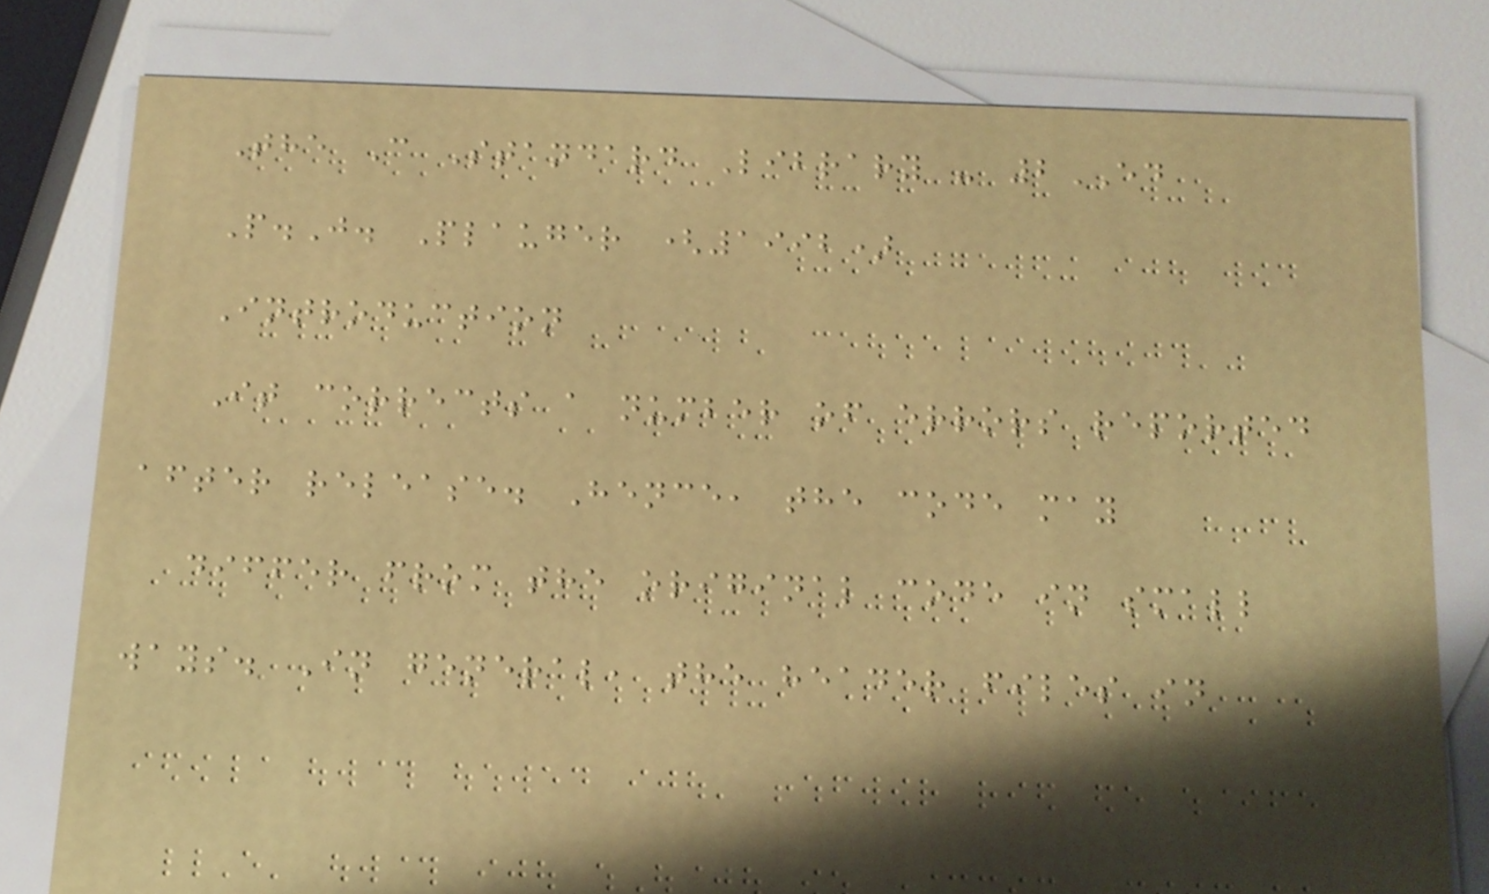The C Standard Library - 2ED
P.J. Plauger (1992)
Introduction
It corrects a number of errors reported
after release. Hence, the code may
differ from the original code in small
ways. In general, the header files in
